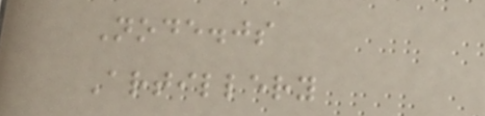Node.js
Artillery
